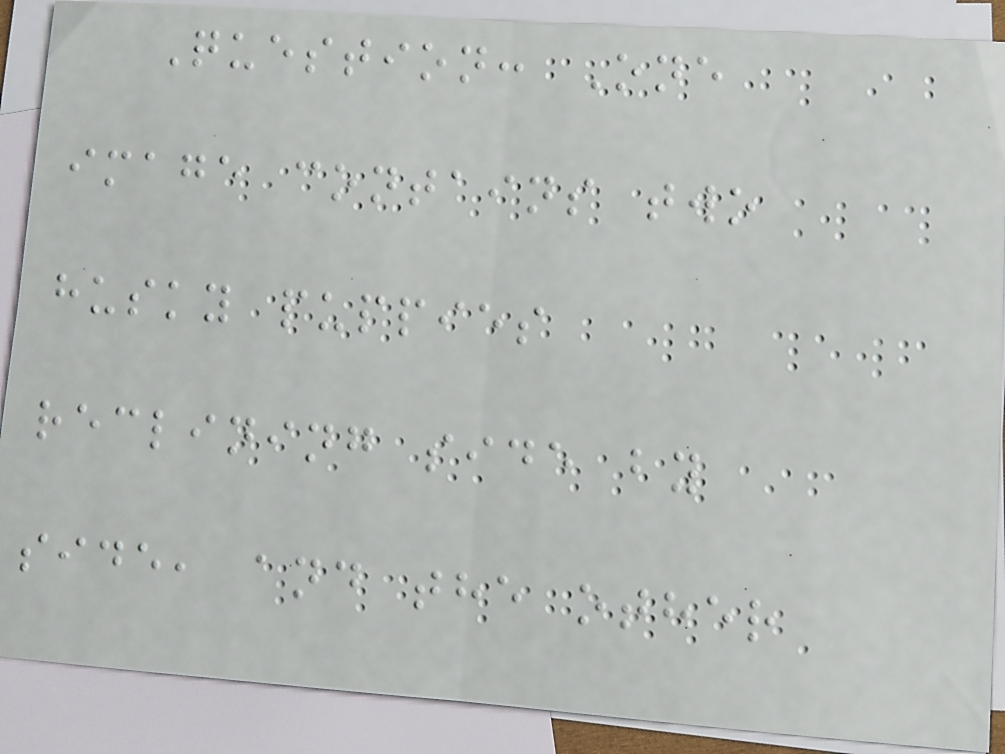Question: One
image contains two
husky puppies
reclining side by
side, and the other
